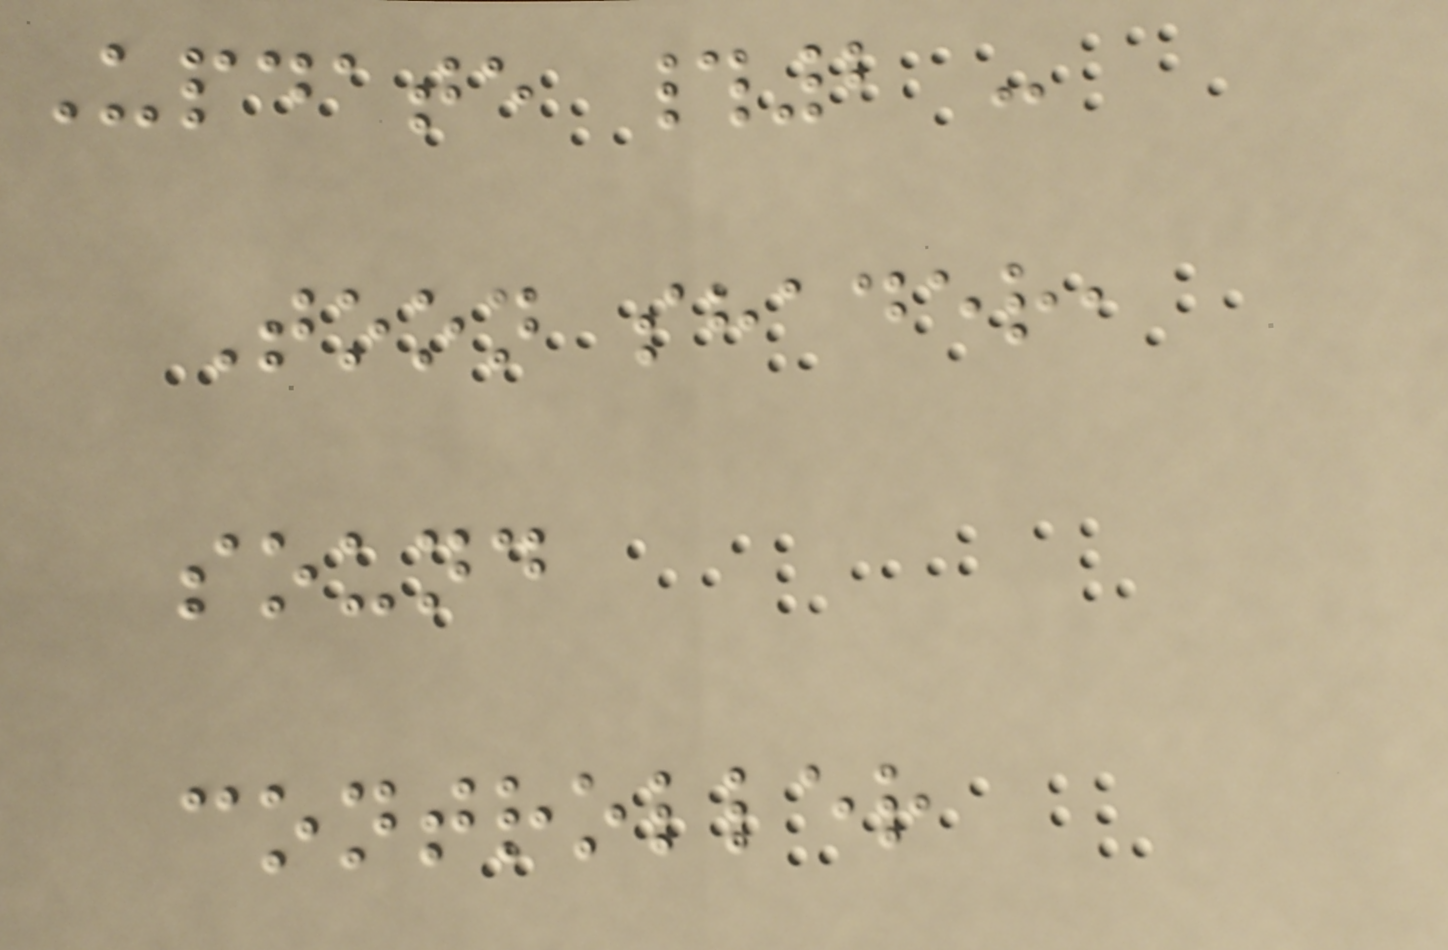Update #2 -
Toon shader,
sound
controller
